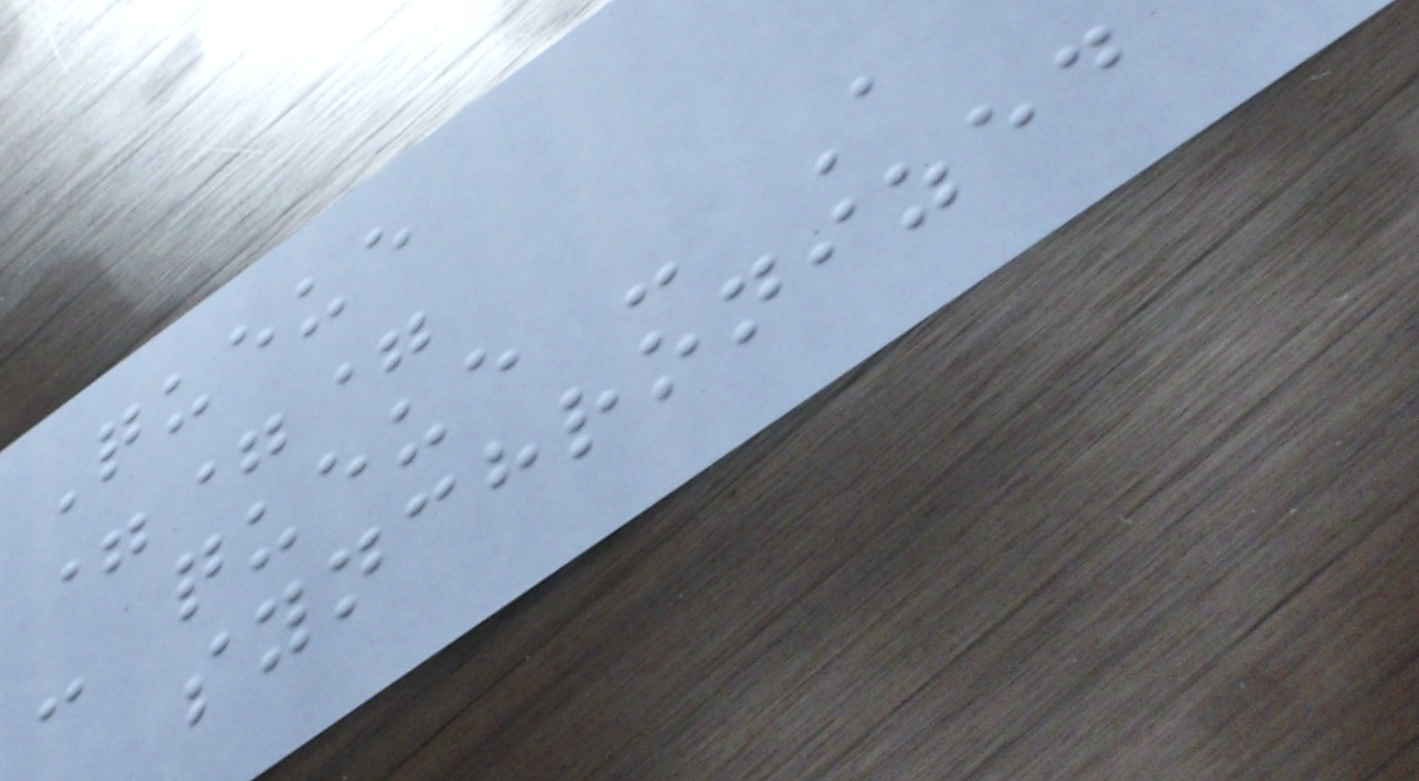Queue
===
- queue - A
synchronized
